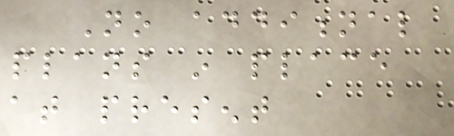No additional
plans in place
at present
